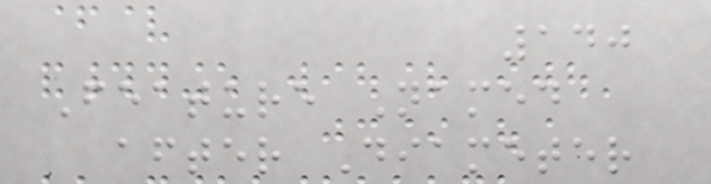140
Feature Named
after Diameter
